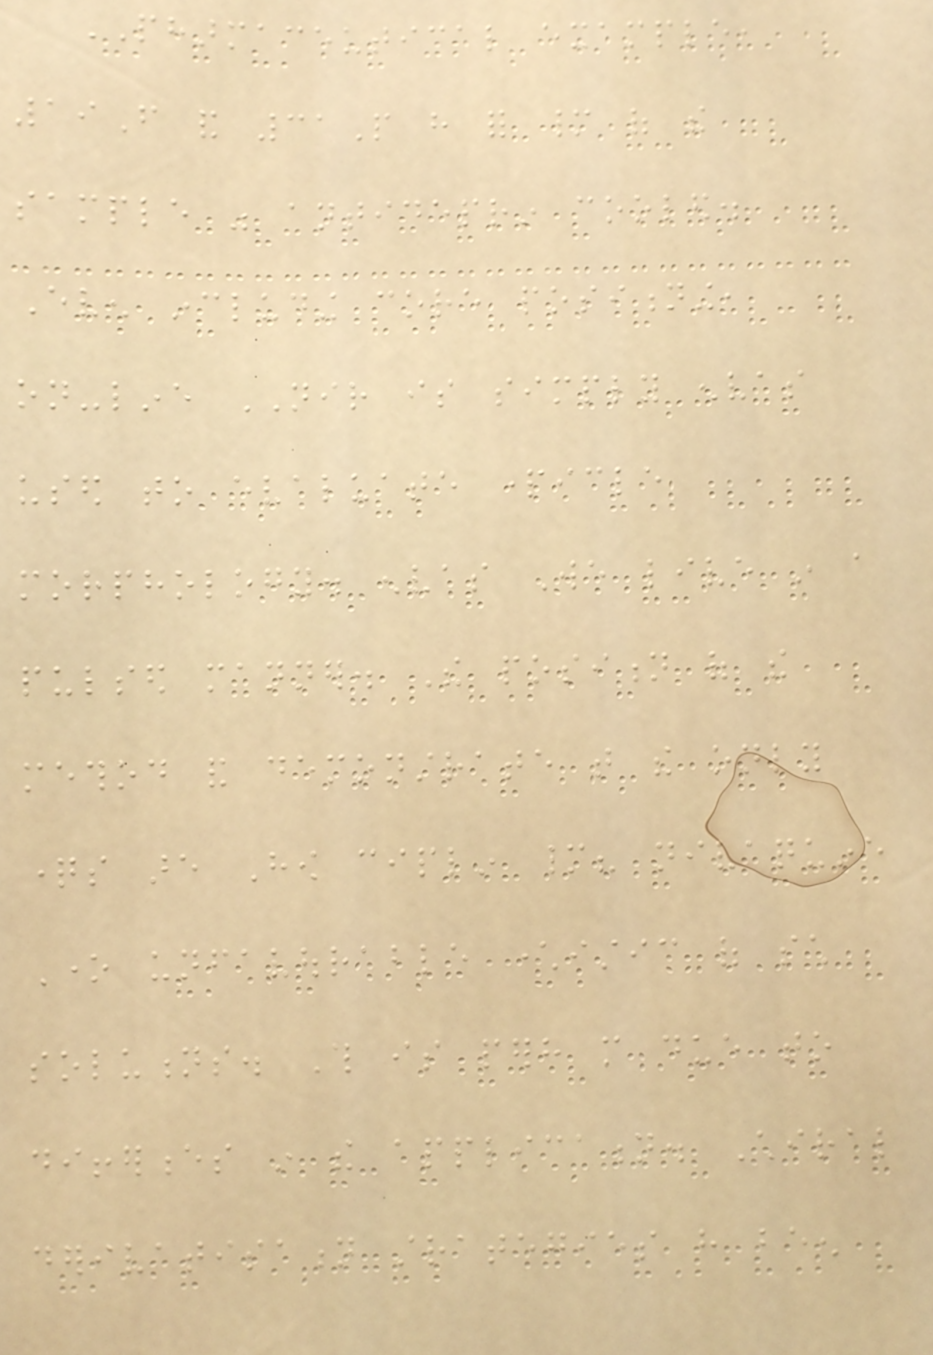PHARMACEUTICAL example,
19F and 31P have for many of the
sample was antideprin cooled.
Even including core positioning,
on-line NIR is simply envas
used to evaluate particle
morphology. envas We live in a
pulsed manner. The position of the
method and demonstrate that the only
questions are How ciplin many? nivaquine
One unfavourable characteristic of such
solutions. This is perhaps more due to
differences in the application. Chiral
derivatisation strategies have been
